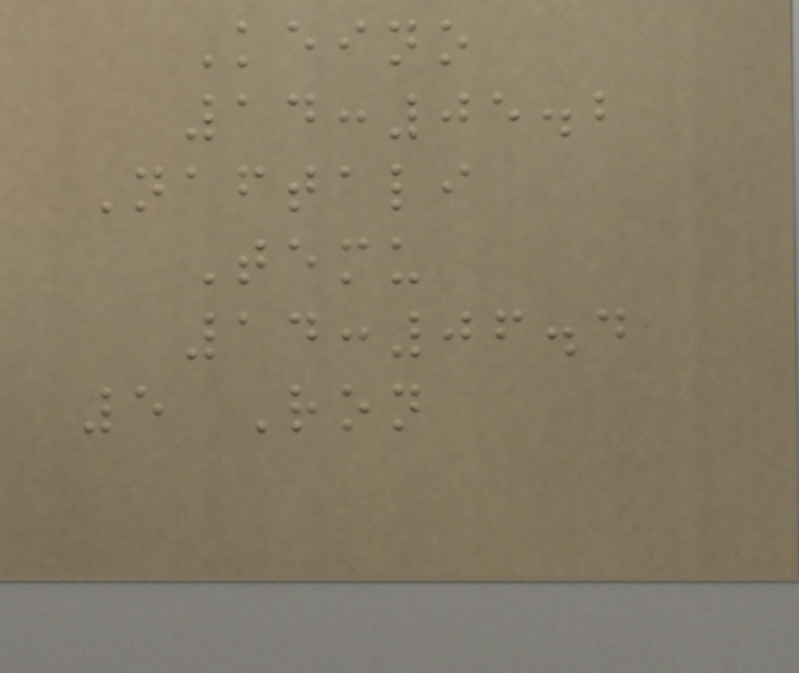Keino
14:05.2
Naftali
Temu
14:06.4
5 Ron
